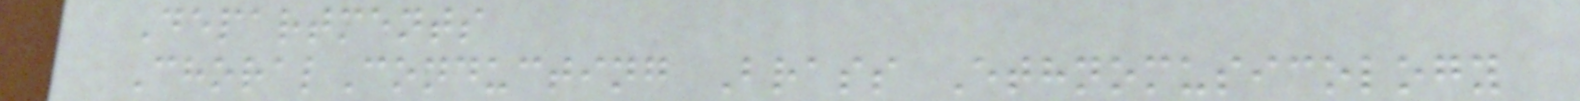Departments
ChoralConducting Brass Ethnomusicology
